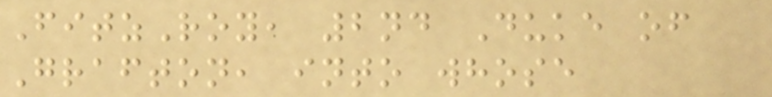FitzRoy, 2nd Duke of
Grafton, into whose
